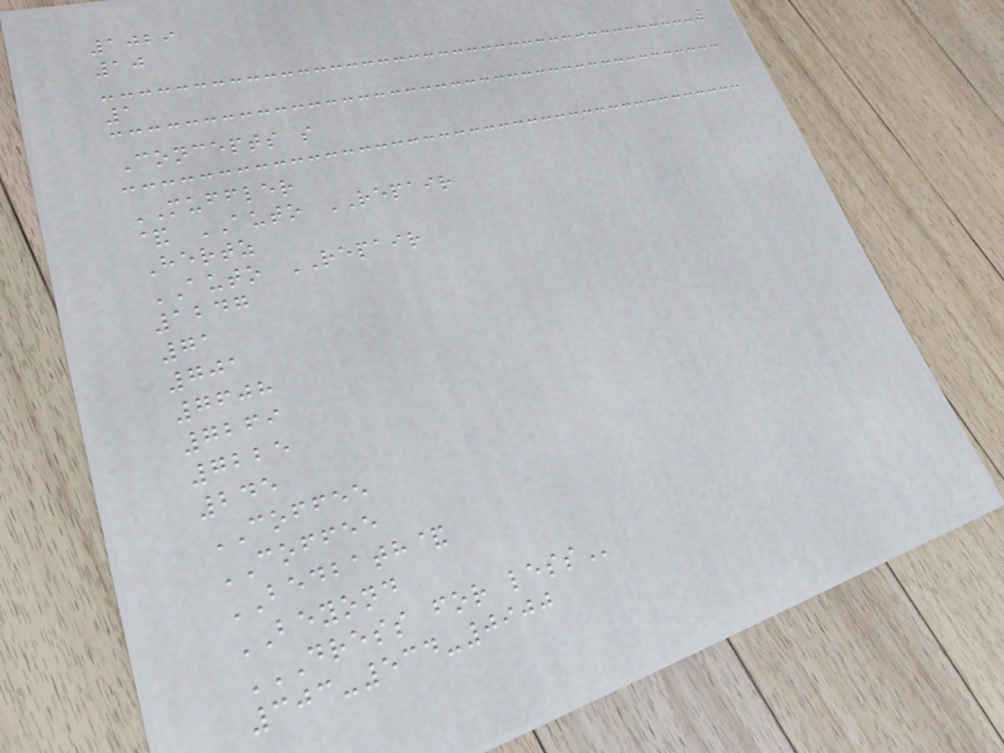1029
10
1
Concepts s
MUFFLER
& AUTO REPAIR
Hertz
AUTO REPAIR
1247
71
701
7608
7269
7225
245
COFFEE
COFFEE
BEDBATH&
BEYOND
DRESS FOR LESS
303-534-0900
